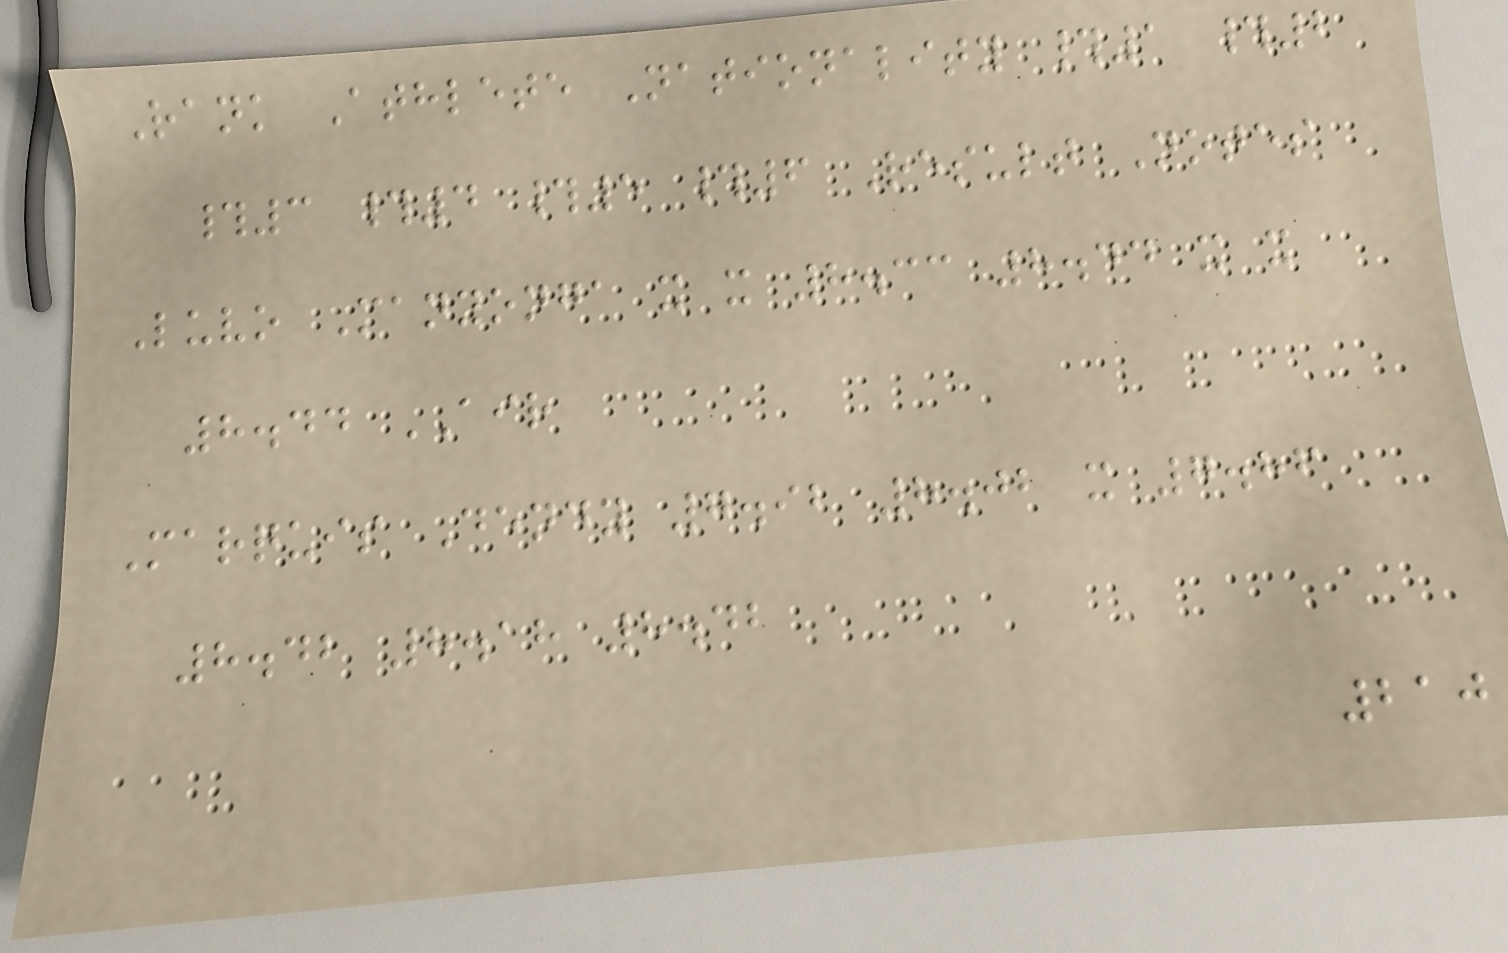Rank Athlete Nationality #1 #2
#3 #4 #5 #6 Result Notes
Luvo Manyonga x x 8.33 8.44 x x
8.44 AIR
Marquis Dendy 7.92 8.02 x 7.86
8.42 8.18 8.42
210
